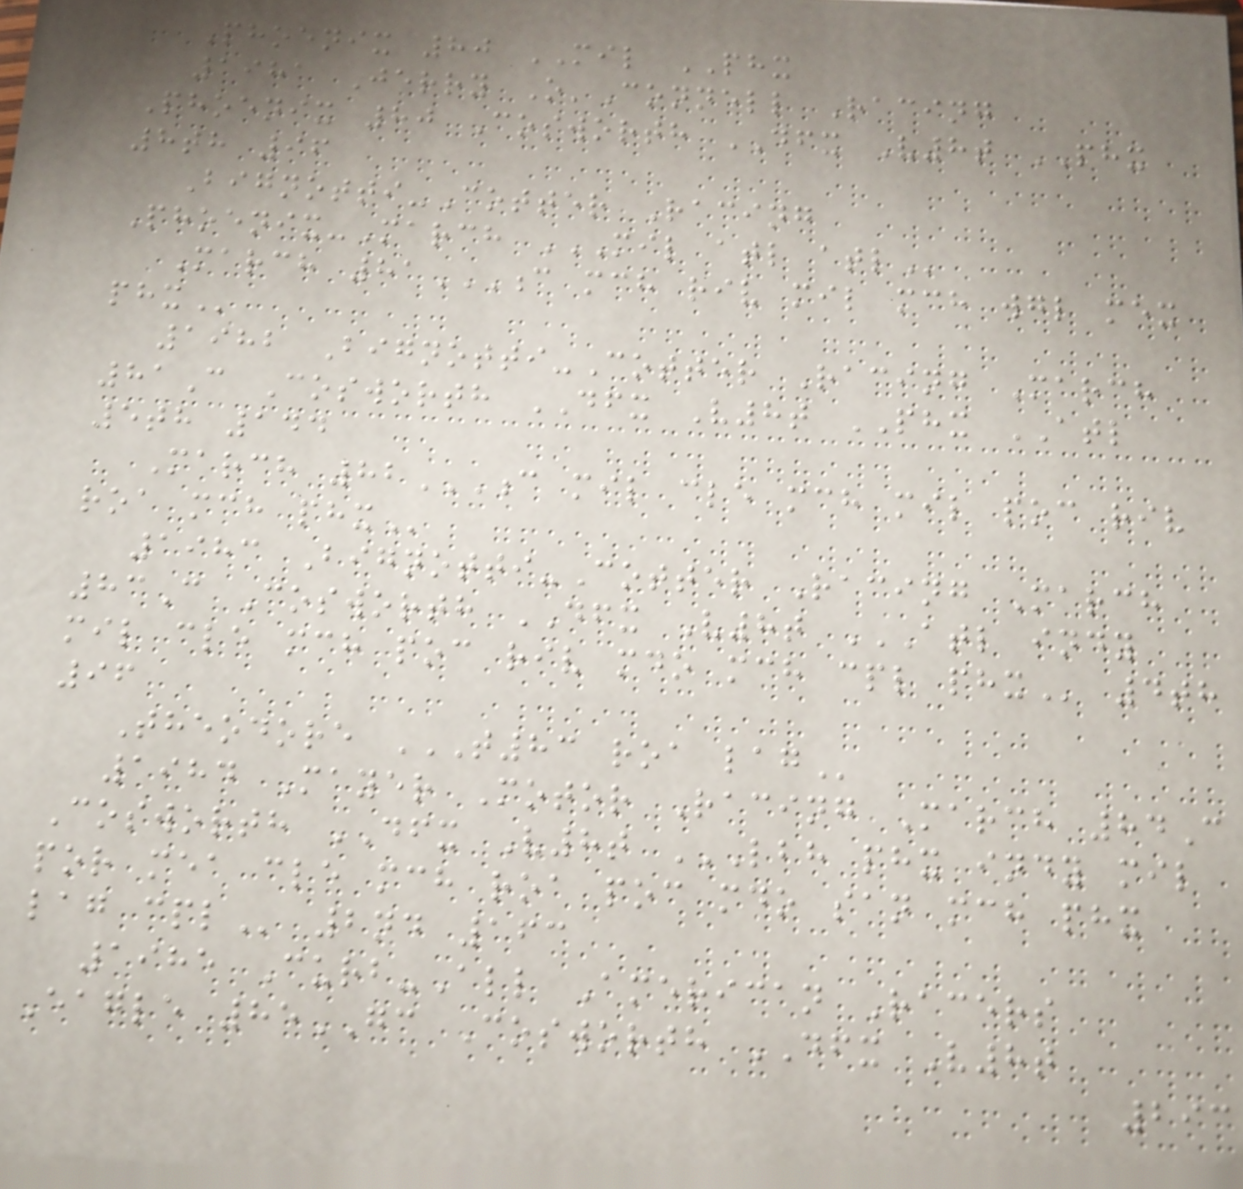Phoenix 80 MIL PHX
1981 Jerry O'Connell Racing
Phoenix 80 Cosworth DFX V8t PHX
8th 96
Bignotti-Cotter Racing
Phoenix-March MIL ATL ATL
March 81C MCH RIV MIL MCH WGL MEX
PHX
1982 Bignotti-Cotter Racing March
81C Cosworth DFX V8t PHX ATL
5th 144
March 82C MIL CLE MCH MIL POC RIV
ROA MCH PHX
1983 Bignotti-Cotter Racing March
83C Cosworth DFX V8t ATL INDY
MIL CLE MCH POC RIV MDO MCH CPL PHX 4th
96
Theodore T83 ROA LAG
1984 Mayer Motor Racing March 84C
Cosworth DFX V8t LBH PHX INDY MIL
POR MEA CLE MCH ROA POC MDO SAN MCH PHX
LAG CPL 2nd 163
1985 Curb-All American Racers
Eagle 85GC Cosworth DFX V8t
293
